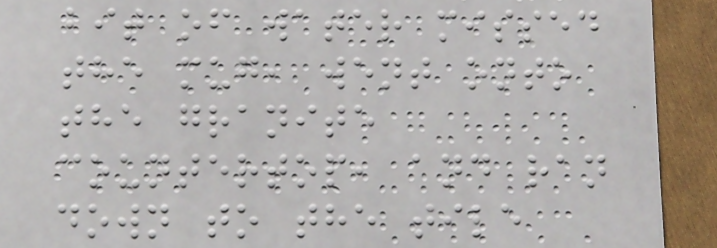bit of water missed
the mug, went onto
the granite
countertop, and ran
down to the tile
